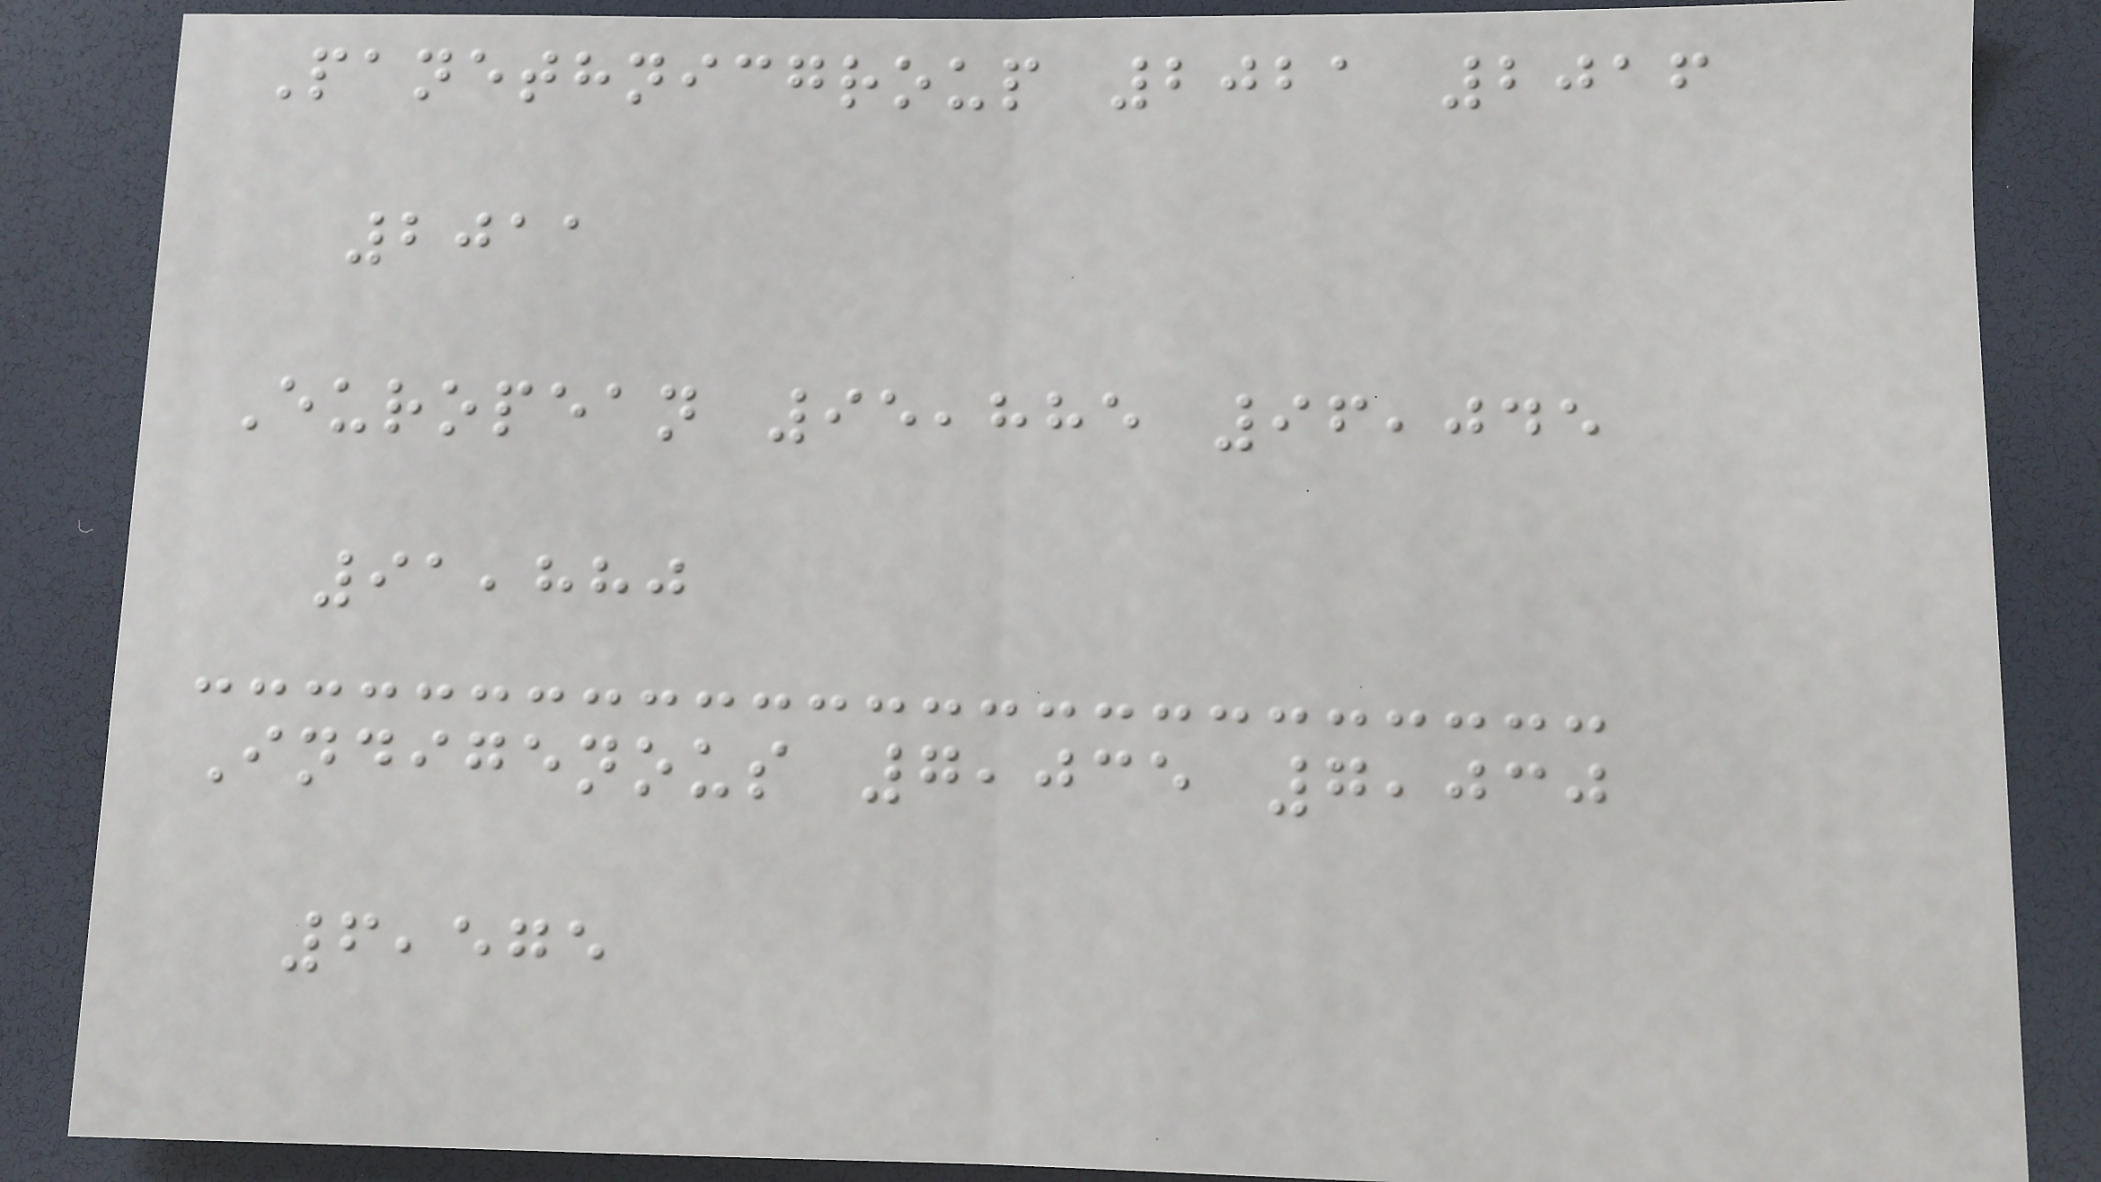Panethnicgroup 2021 2016
2011
European 95,885 96,045
91,880
Indigenous 7,035 7,030
6,575
